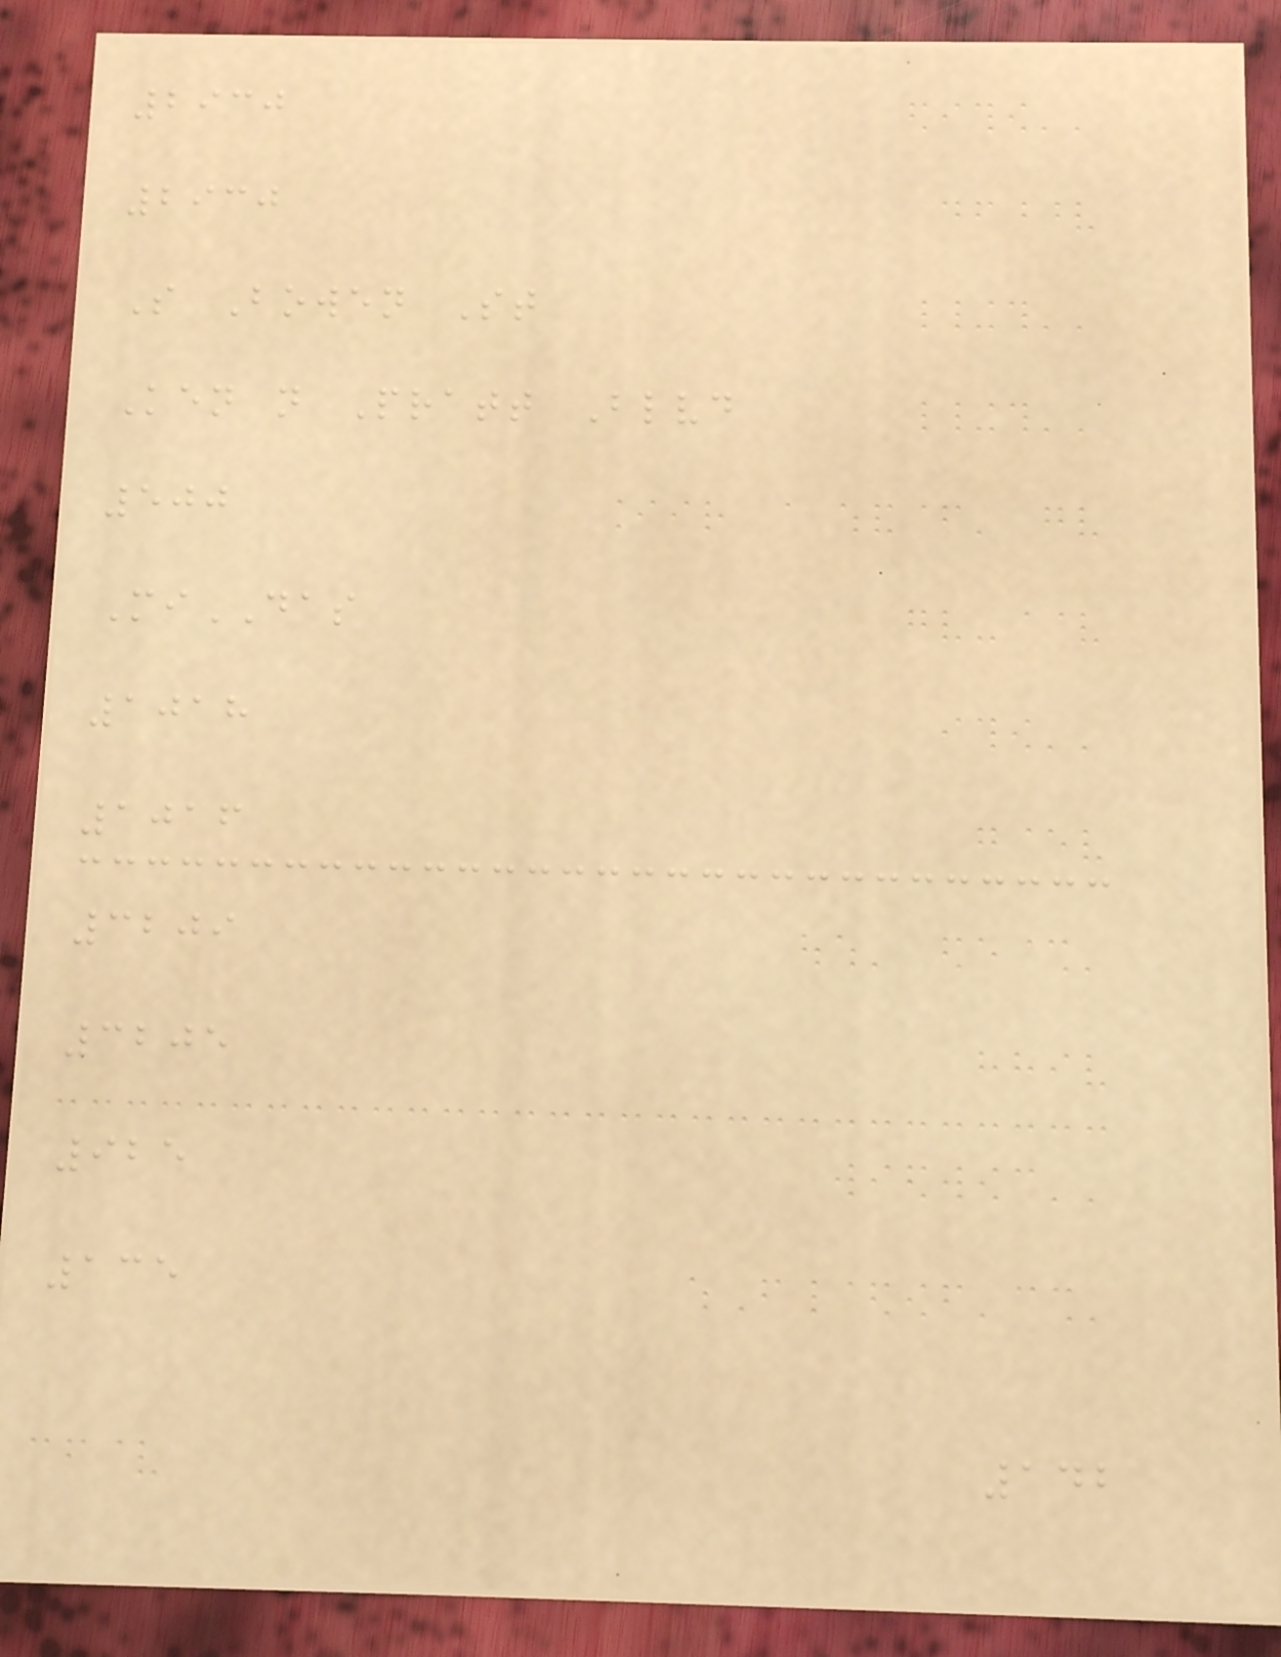2930
2930
S Bowen St
Ken n Pratt Blvd
500
MiDAS
1018
1016
3209
3205
925
135
142
